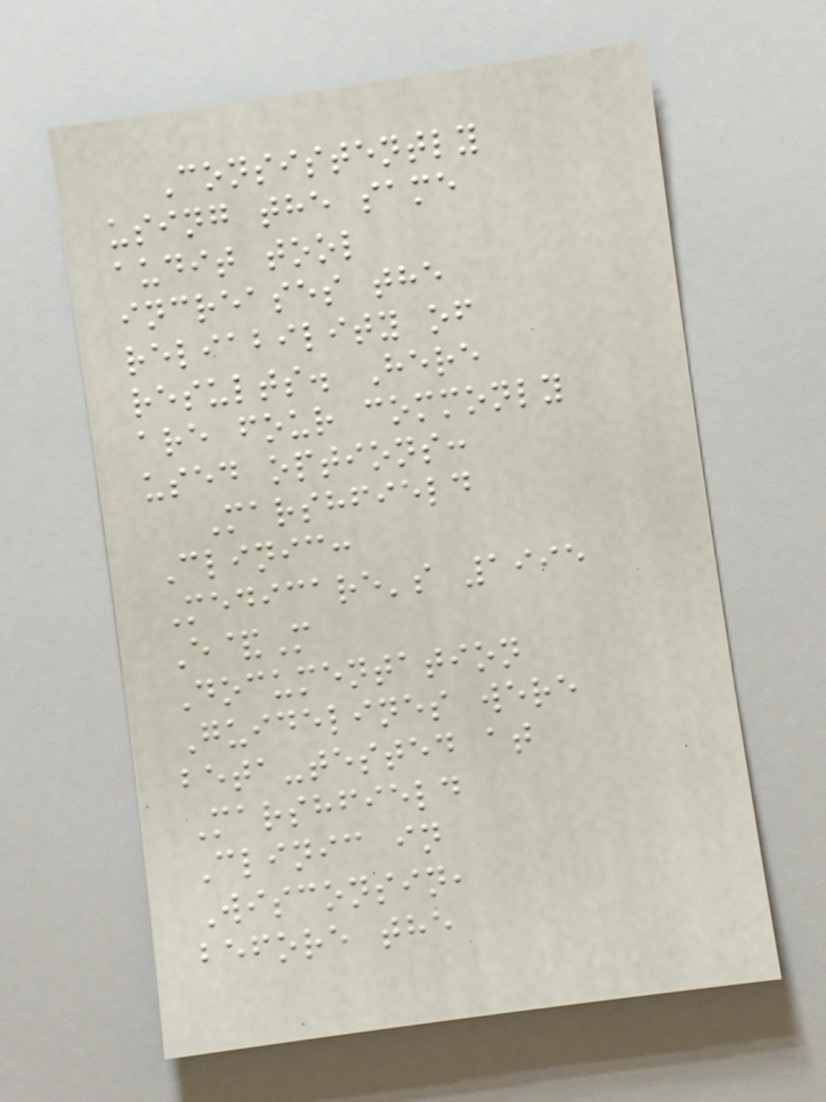Consistently
using the same
audit tool
increases the
reliability of
results. Here
are four commonly
used options:
Marshfield
Clinic:
Medicare's 1995
E&M
Documentation
Guidelines were
beta-tested at
Marshfield
Clinic in
Wisconsin,
before the
